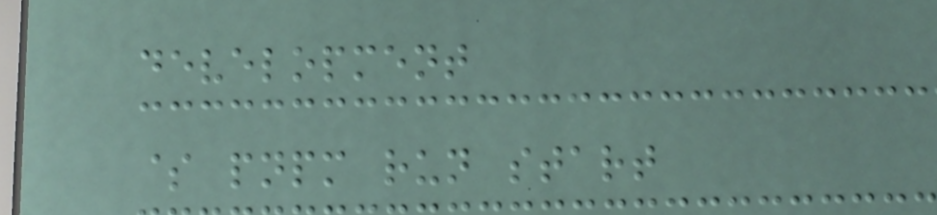development
$ pnpm run start
